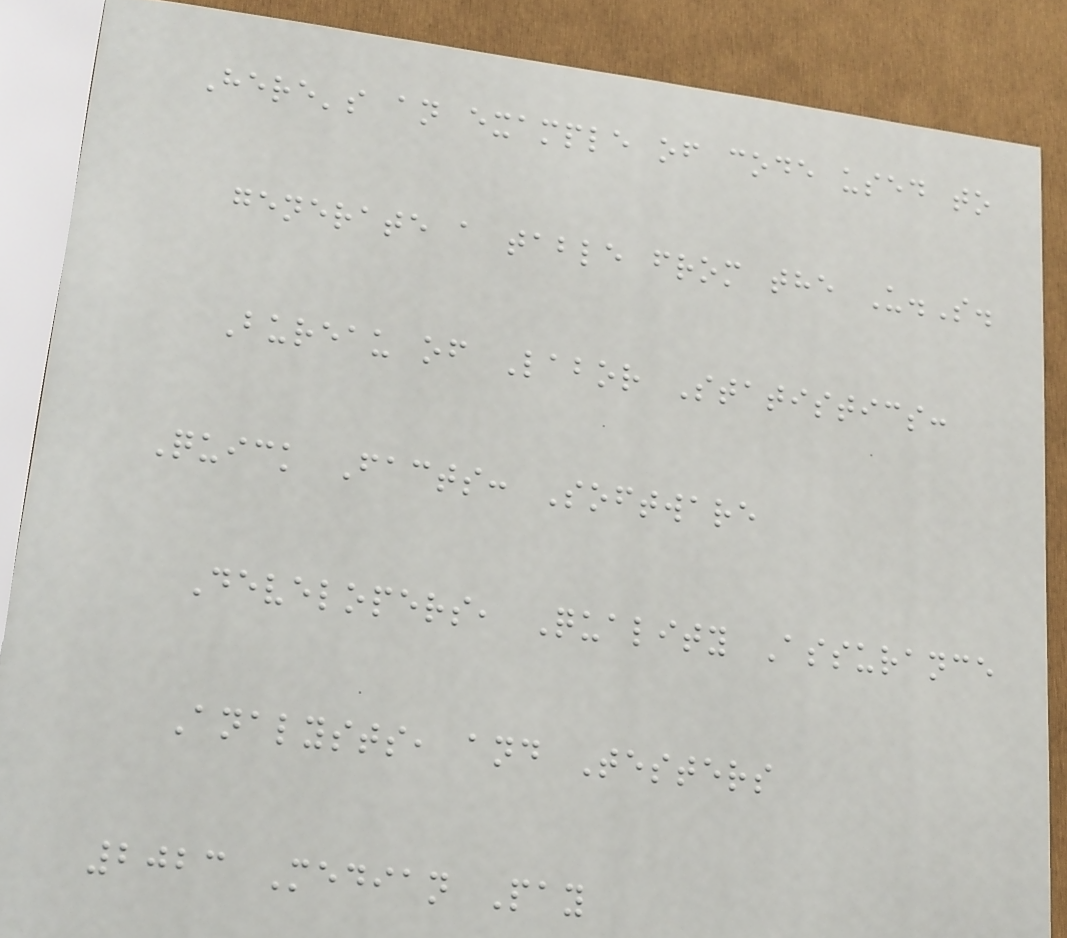Here's an example of code used to
generate a table from the U.S.
Bureau of Labor Statistics:
Quick Facts: Software
Developers, Quality Assurance
Analysts, and Testers
2023 Median Pay
